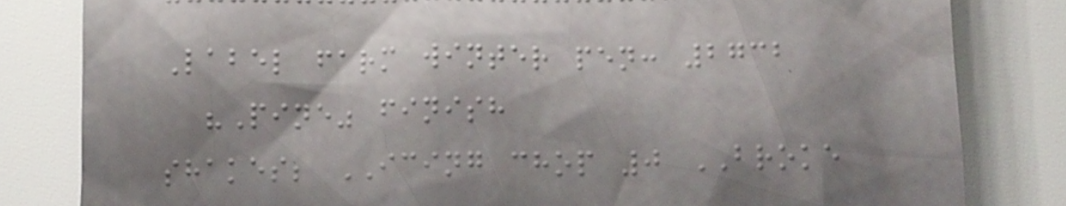Label farm winter pen: 2732
"Pine" finish
shakes; ICING chop 0 BROKE
